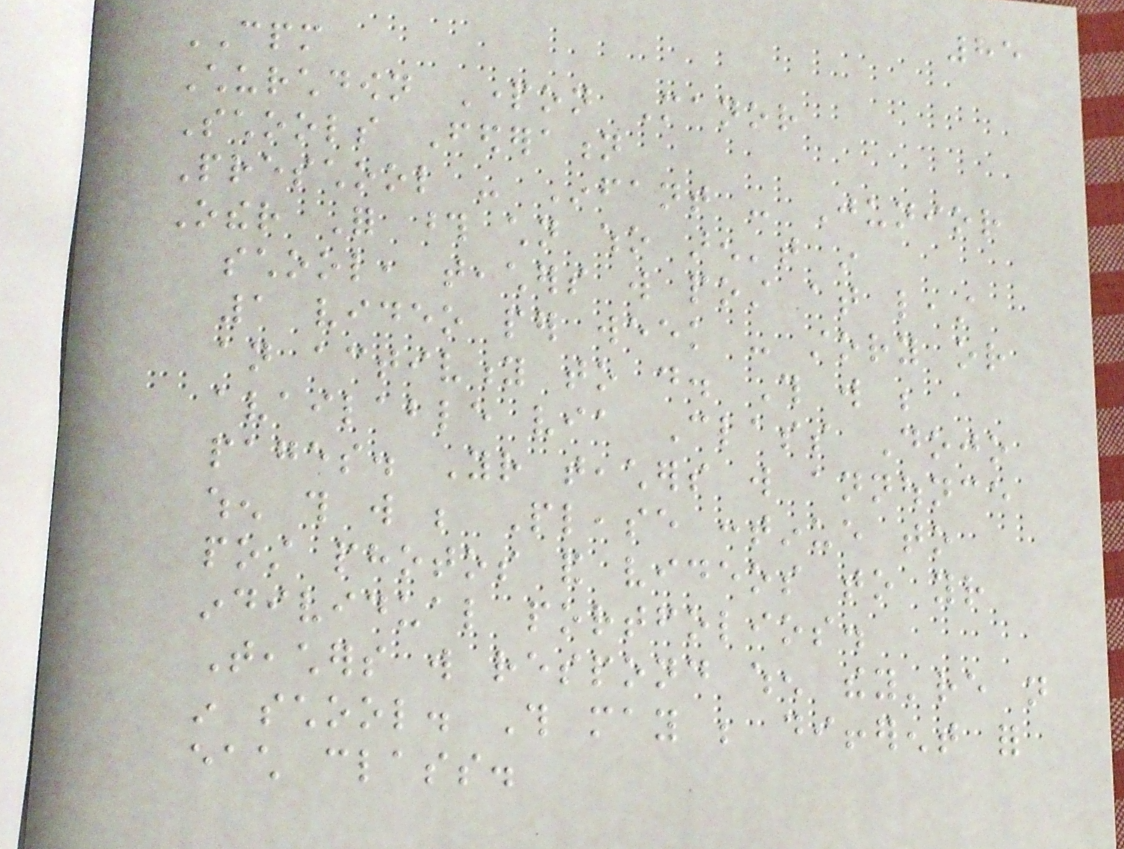85
CPM
Churchdown Parton Manor
Schools Federation
Preschool - Infant - Junior
Other For those children who aren't in
school, teachers will post at least
1 video per week - story or
an activity to do. This will be
available via Class Dojo
pages. Your teachers will announce
when this will be Please continue to
post photos and videos to your
individual portfolios.
Teachers will respond when they're not
in school. This may be different for
each class.
